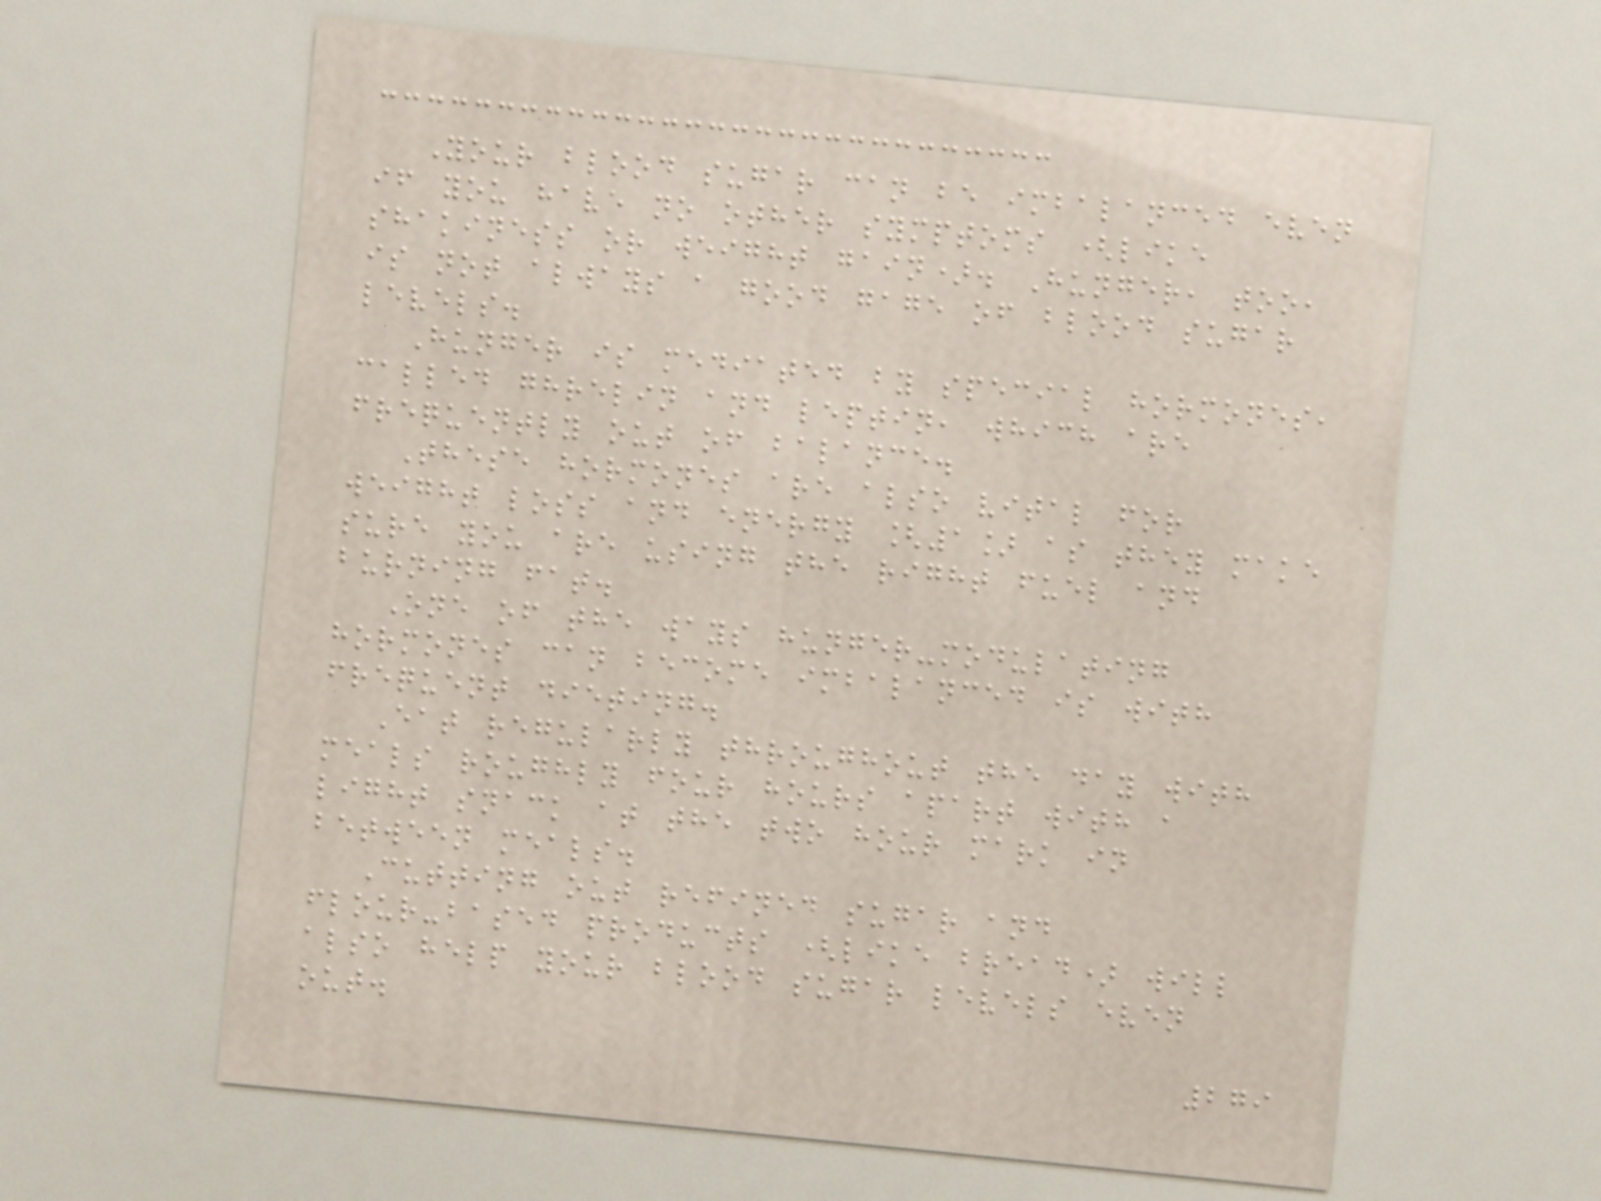Your blood sugar can be imbalanced even
if you have no other symptoms (like
shakiness or weight gain). Hunger, too,
is not always a good gage of blood sugar
levels.
Hunger is mediated by special hormones,
called ghrelin and leptin, which are
frequently out of balance.
These hormones are also vital for
weight loss and energy [1] as they make
sure you are using the right fuel and
burning fat.
One of the ways hunger-modulating
hormones can become imbalanced is with
frequent dieting.
Eat regularly throughout the day with
meals roughly four hours apart with a
light snack at the two hour mark in
between meals.
Cutting out refined sugar and
flour-based products (like bread) will
also help your blood sugar levels even
out.
279
